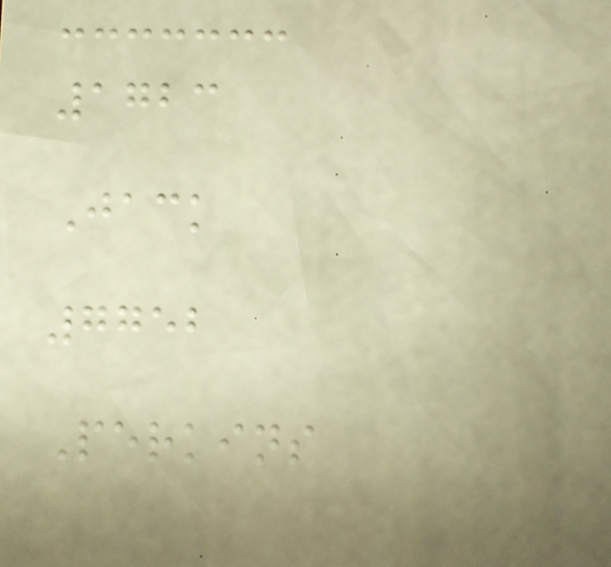1723
Jack
7752
Perkins
